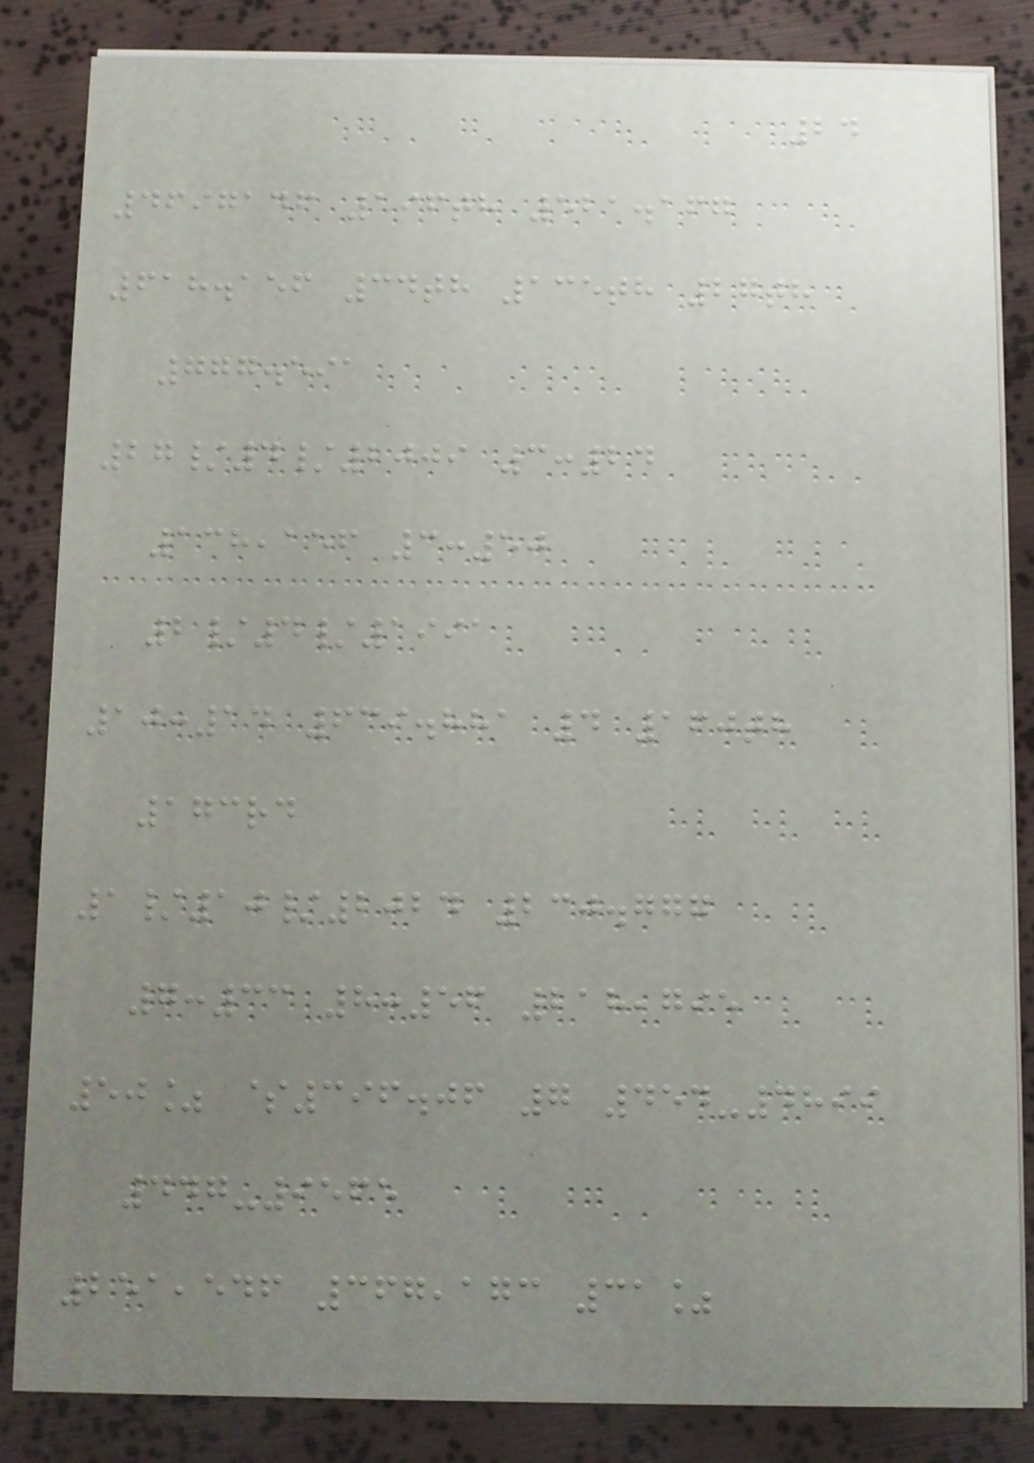24
4697146 196th 521.167
618.156 34th 135th 27th
777.591
27/4/2009 3:24
138,156 3:50
2/4/1991
10:14 639.881 4 160th
173rd
1/10/2024 230.777
7:33 8:56 218,795
50% $396.06 7 454-4899
447-9565
251,546 367,173 31%
